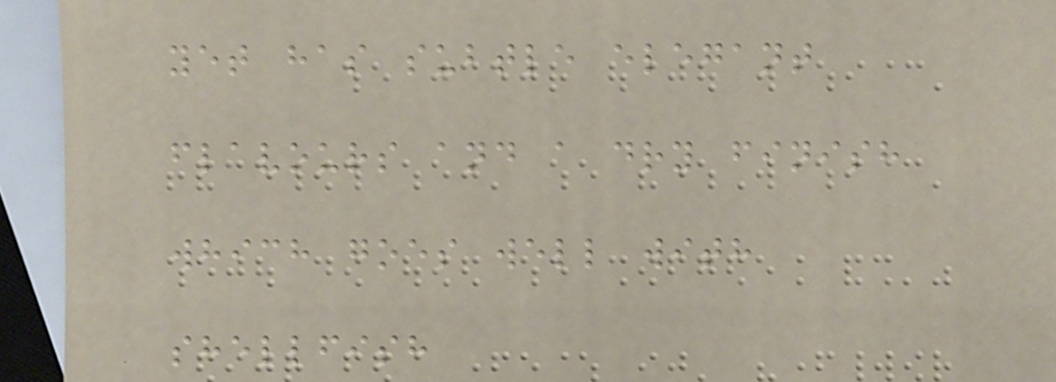yet has subtle elegant
flavours and a dry finish
which goes well with
shellfish
